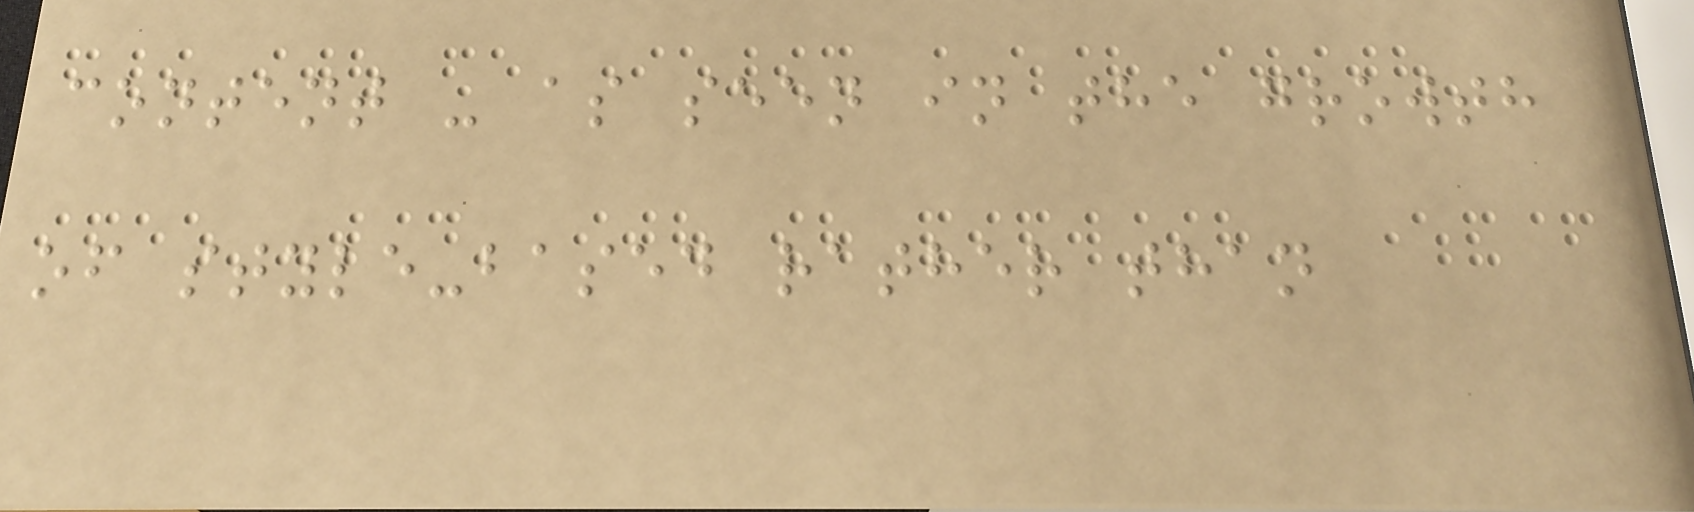content - as seen in the growth
of style-based rather than
